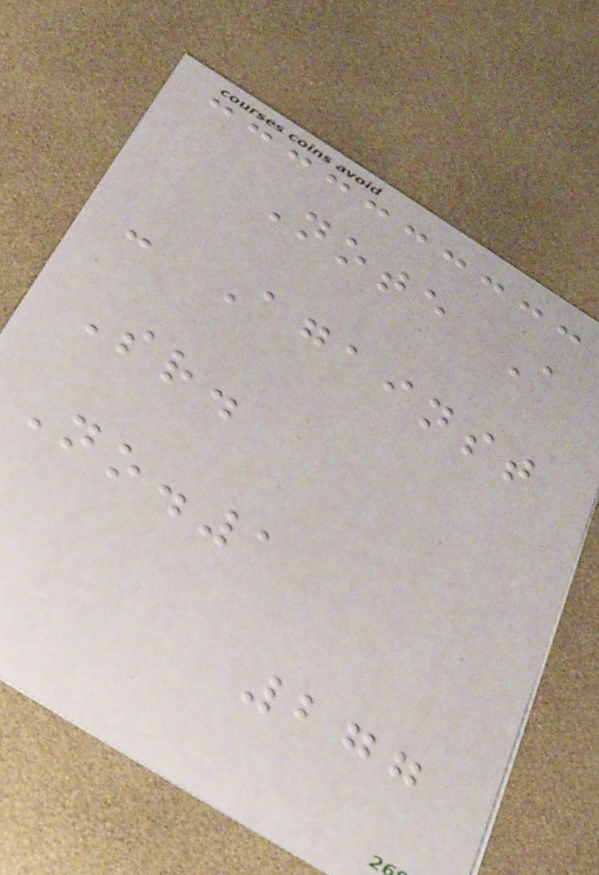Note A
- Against
Sr.
No.1
277
